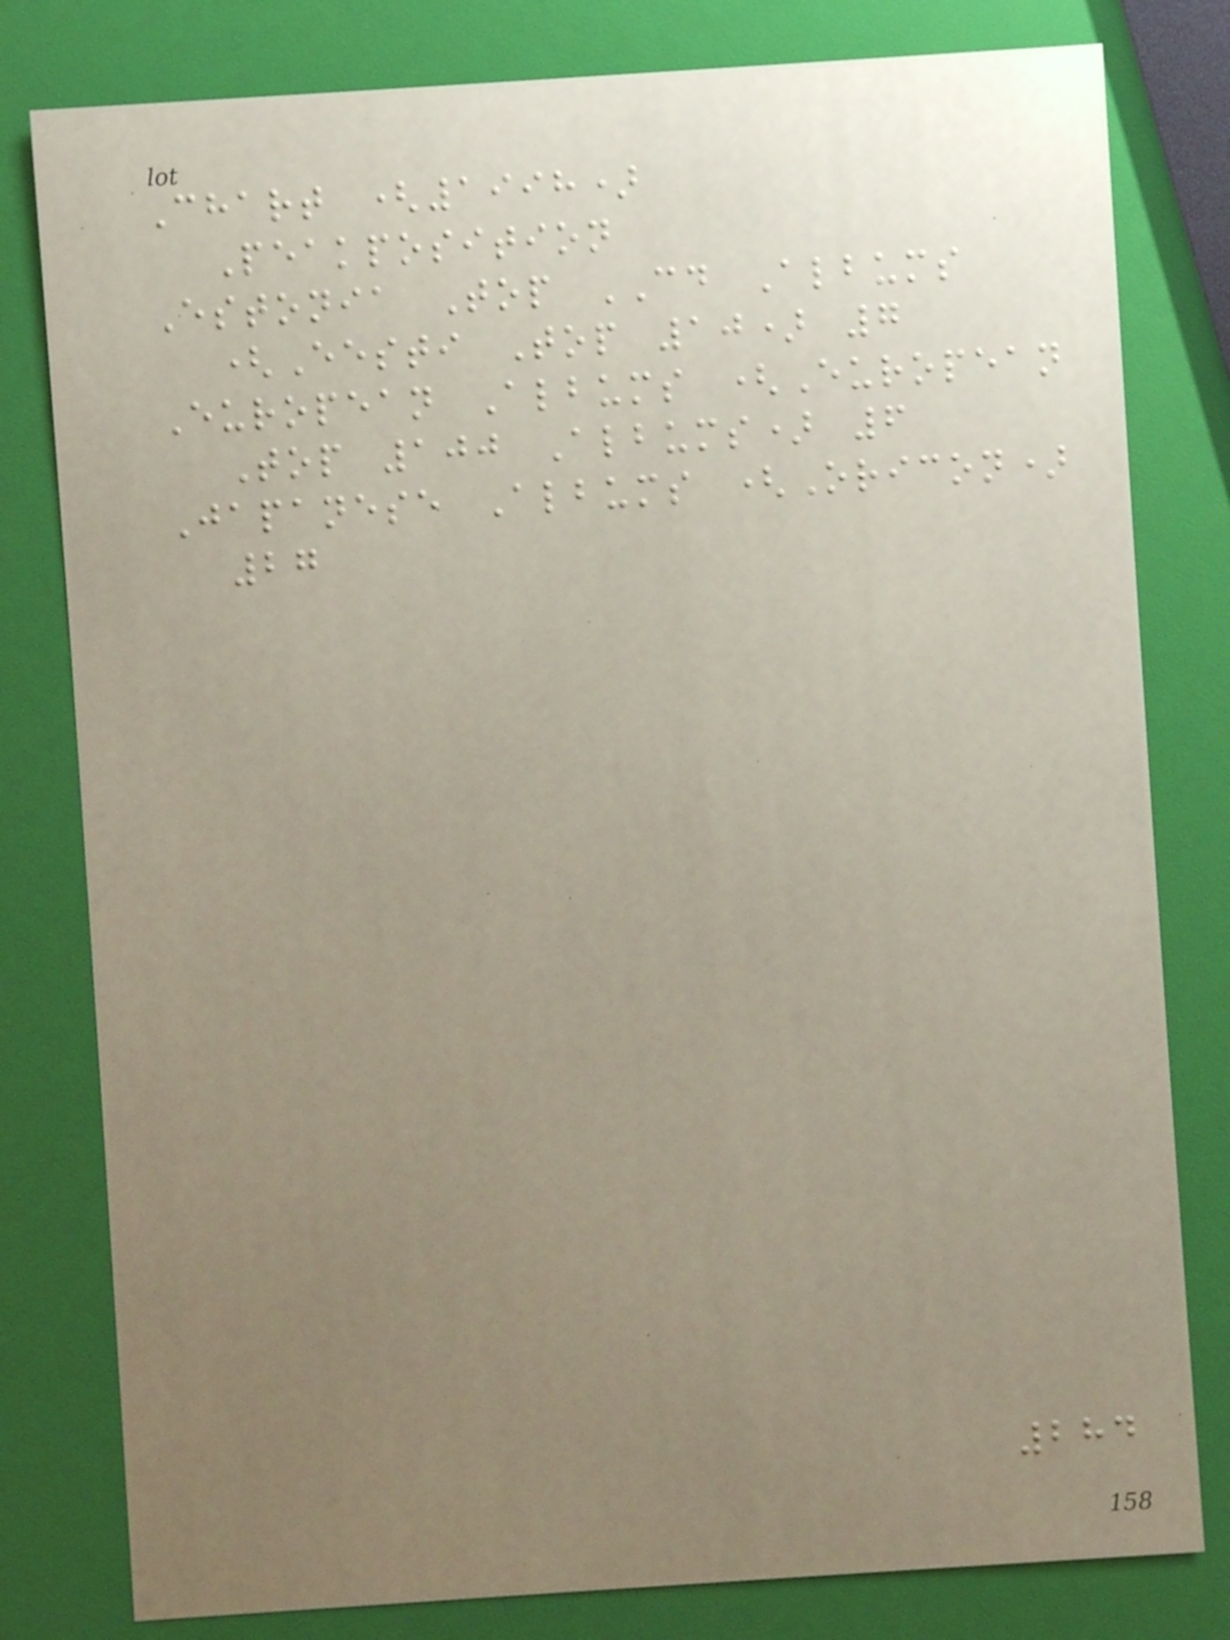Chart (1998)
Peakposition
Estonia Top CD Albums
(Eesti Top 10) 7
European Albums (European
Top 100 Albums) 6
Japanese Albums (Oricon)
27
284
